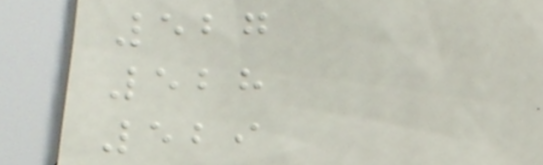527
528
529
